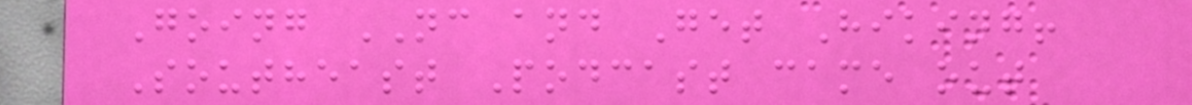Going NC and Get Hiking!
Southeast Podcast came out
